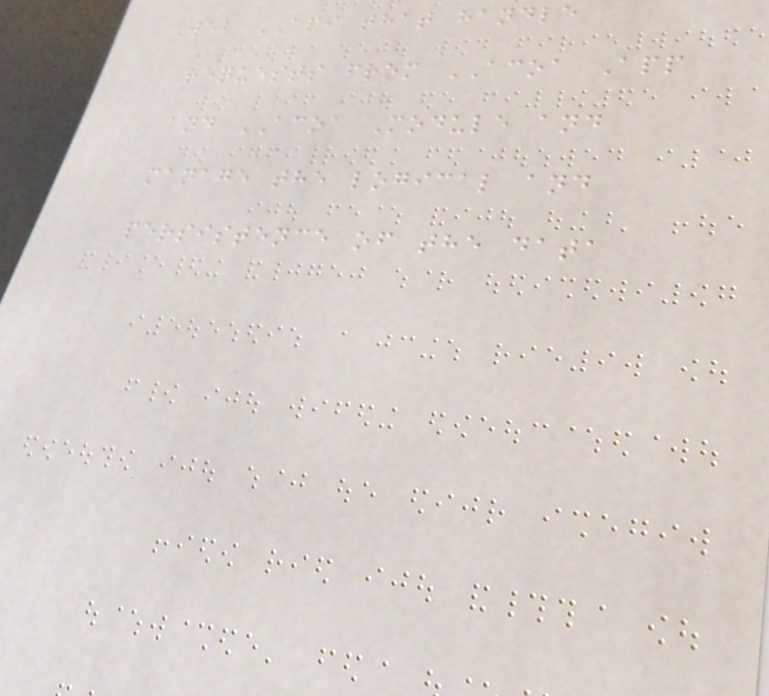Web API that handle
requests from ACOA App
and ACOA Module and
manage the logical and
persistence of the data
